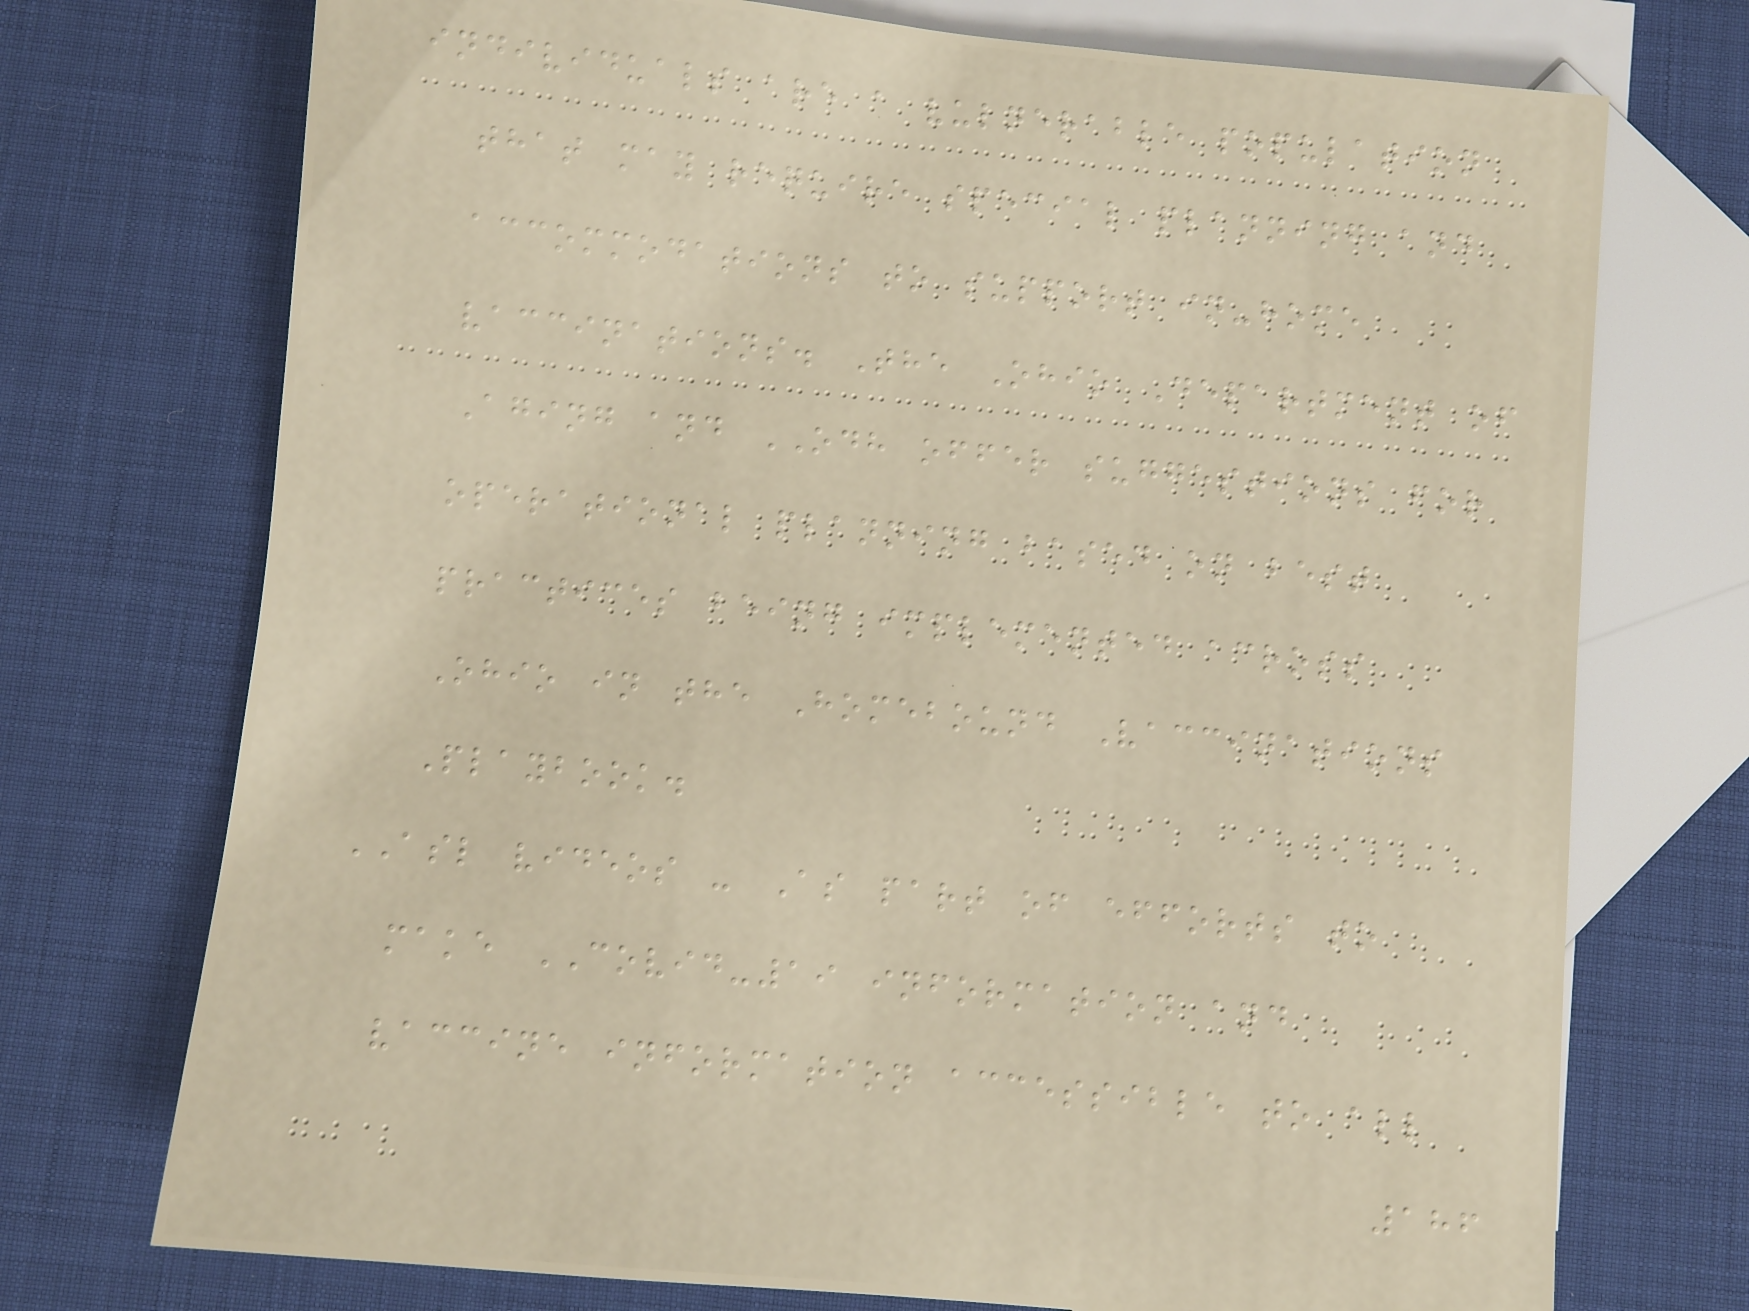individuals are a vulnerable population
that may require special planning and
accommodations to support in-home
vaccinations. The Ohio Department of
Aging and ODH offer suggestions for
operational planning based on best
practices being implemented across
Ohio in the Homebound Vaccinations
Playbook.
ASL videos - As part of efforts to
make COVID-19 information and
vaccine information accessible to all
186
